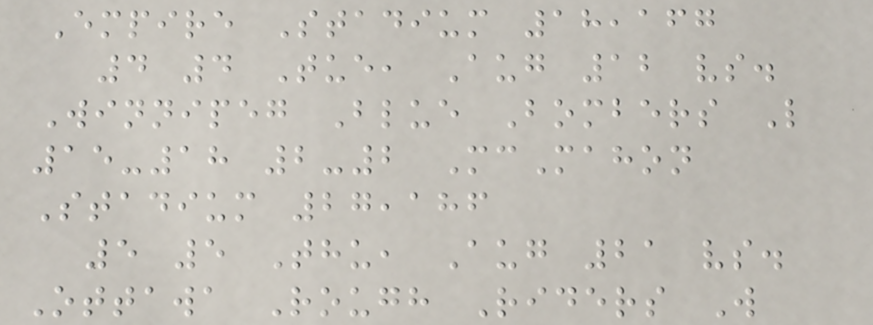Empire Stadium 18,167
4 4 Tue, Aug 12 vs.
Winnipeg Blue Bombers L
15-18 2-2 McMahon
Stadium 27,186
5 5 Thu, Aug 21 vs.
Ottawa Rough Riders W
